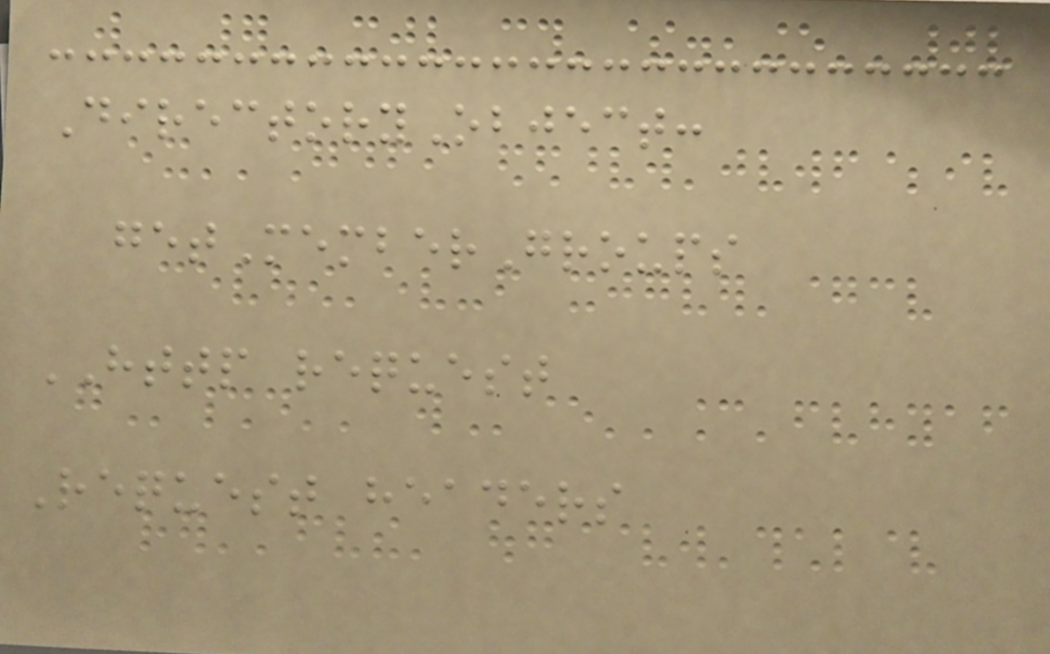DirectoryObject:
getMemberGroups
HTTP request
Request headers
